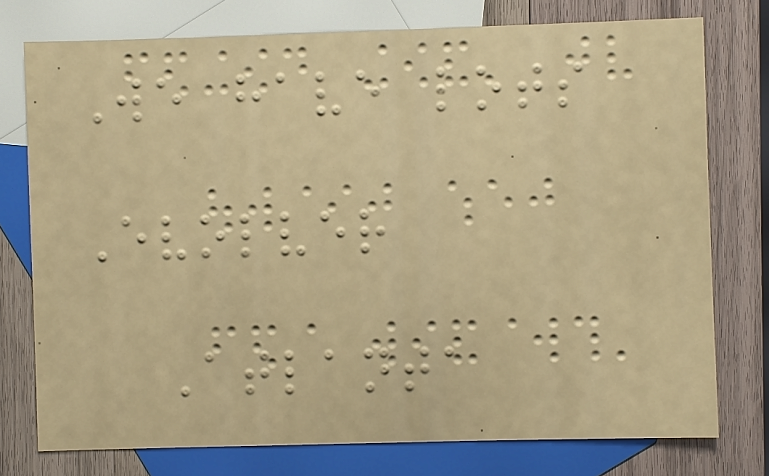We have lots
Evolver
Atlanta
